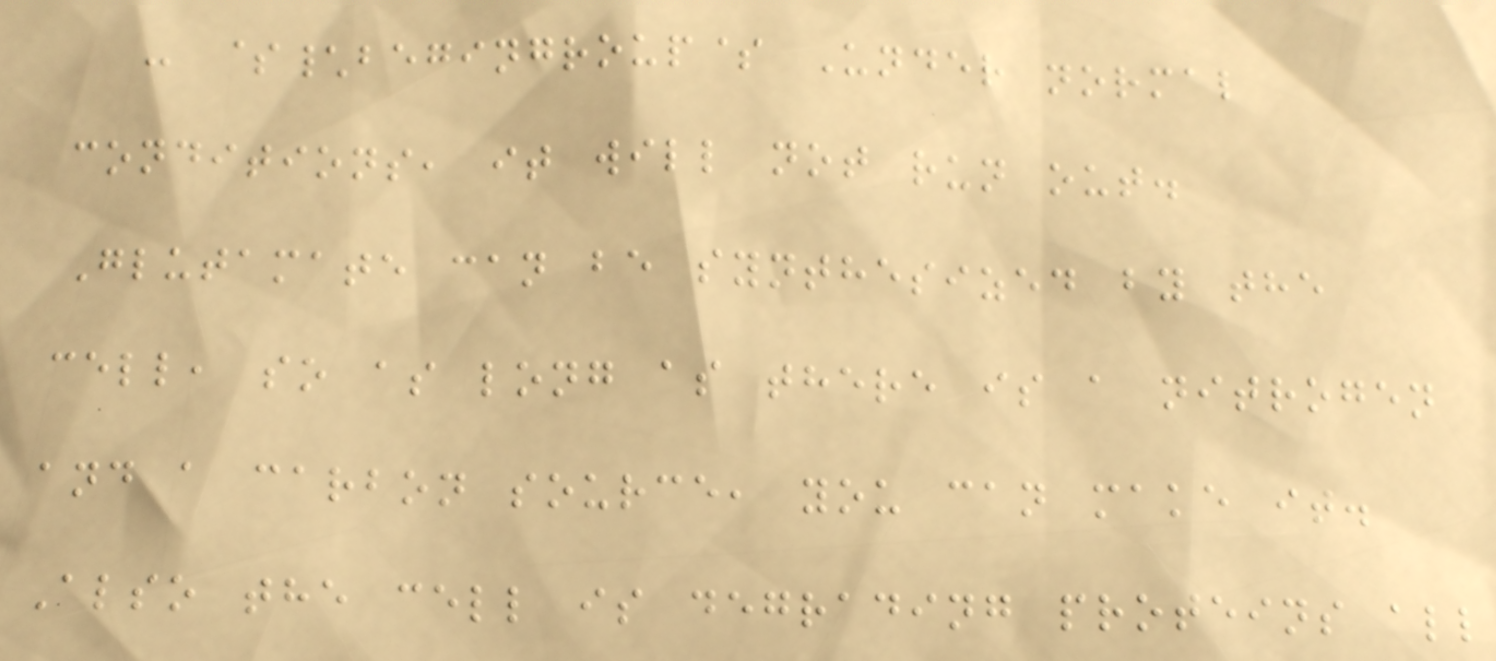- $\begingroup$ Under normal
conditions, it will not run out.
Glutamate can be synthesized by the
cell, so as long as there is a nitrogen
and a carbon source, you can make it.
Also the cell is degrading proteins all
